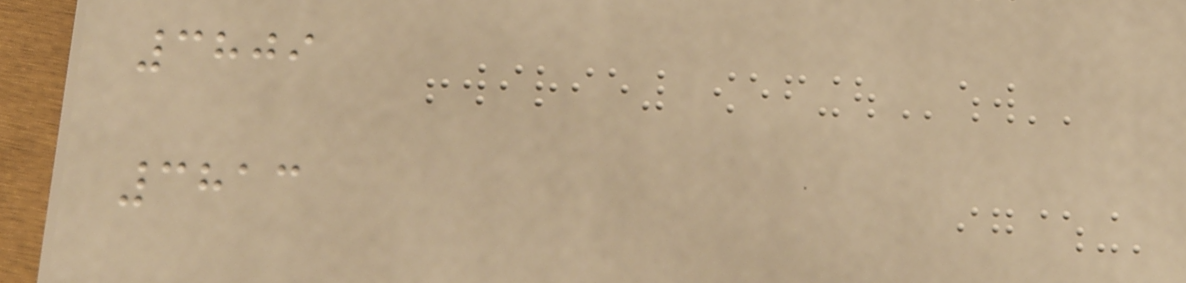3809
3813
